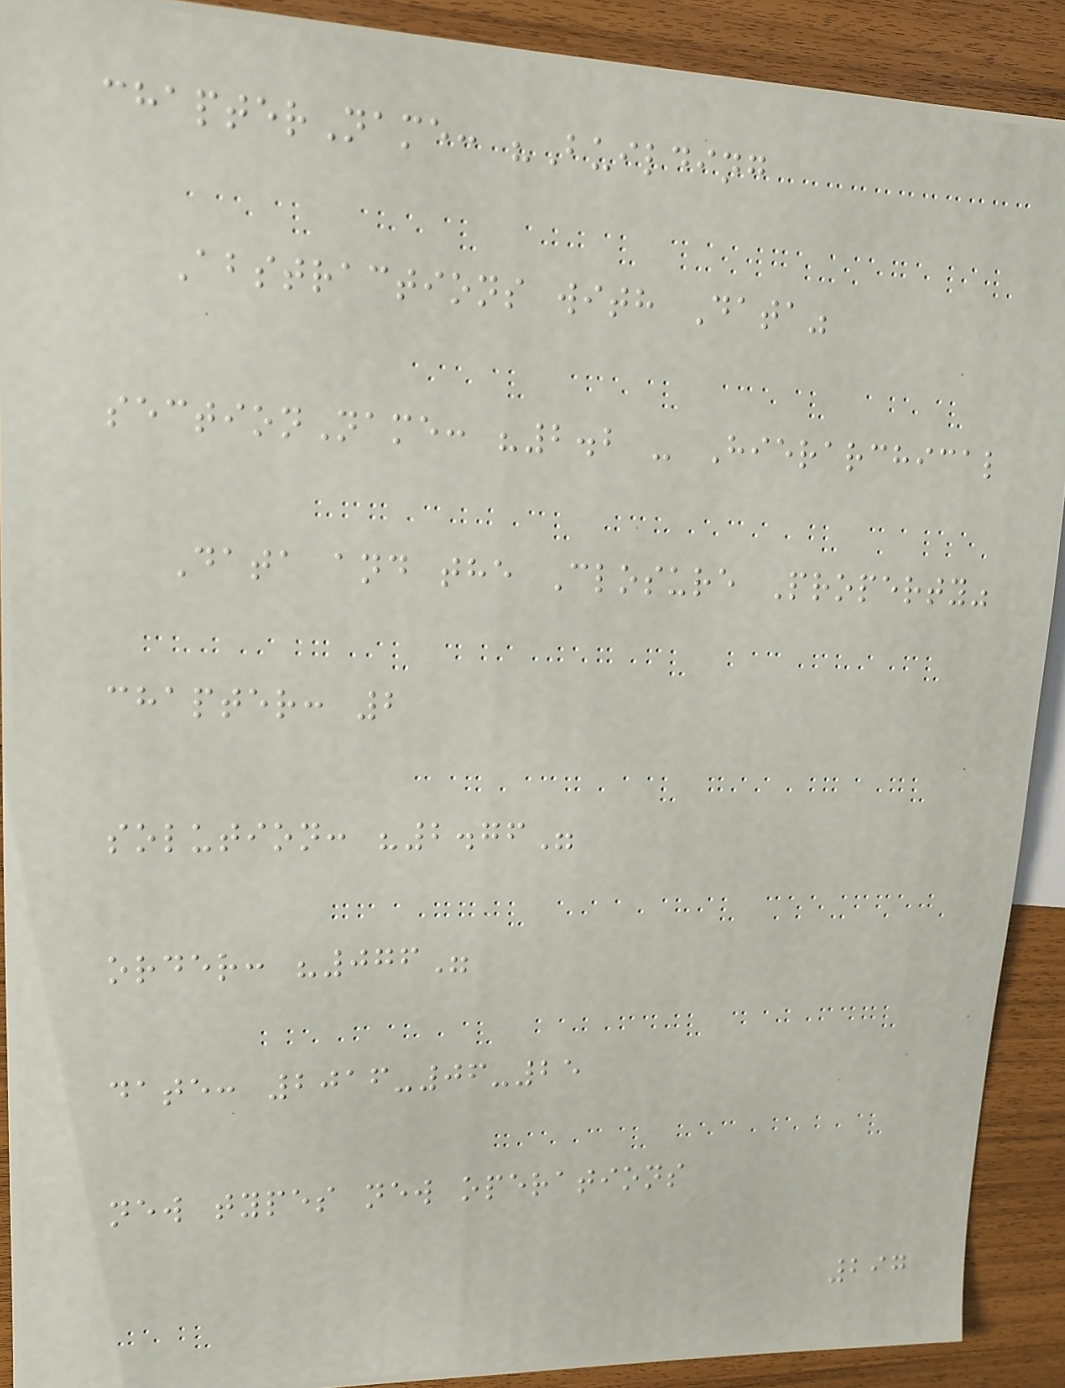chapterName: "Building
Abstractions with Data"
sectionName: "2.2 - Hierarchical
Data and the Closure Property"
chapter: 2
solution: "2.76"
order: "076"
date: 2016-06-25
new types new operations
297
